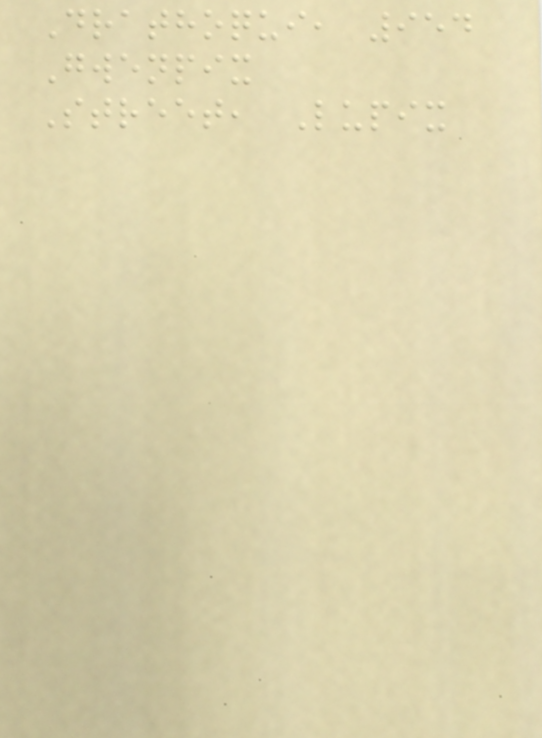Drathoqui, 954
Gwenpix
Street, Lupix
